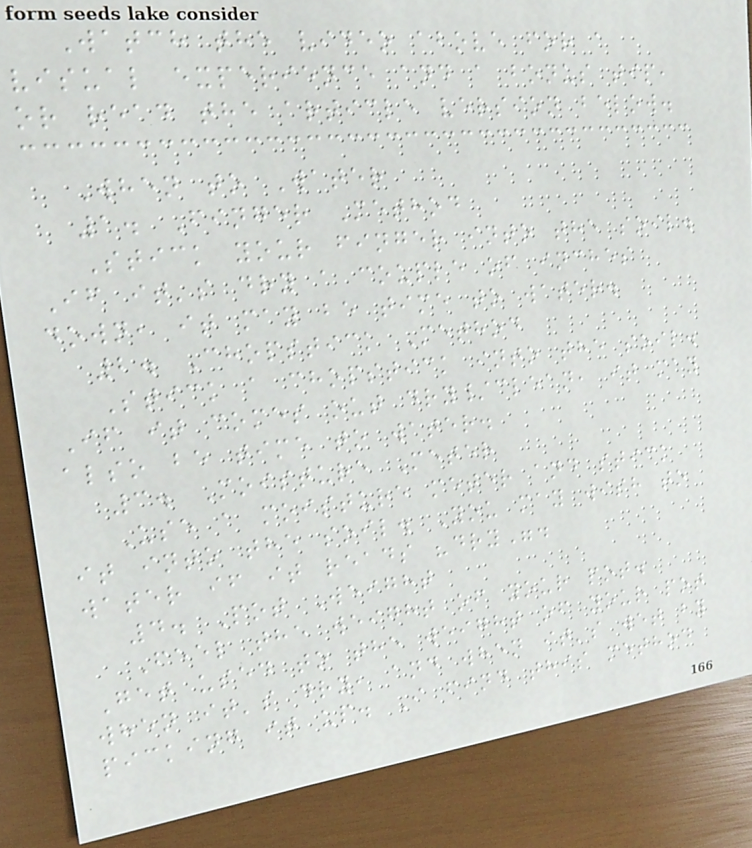Watch the video above for a
visual experience and a bonus tip,
or read the article version below.
When to Water
1. Finger Method
Stick your finger into the soil.
If it's dry a couple of inches
down, it may be time to water.
2. Chopstick Method
Stick a chopstick into the soil.
If it comes out dry/clean, it may
also be time to water.
3. Moisture Meter
Use a moisture meter and stick
it into the soil. You may wish to
water if it reads "dry".
4. Pot Weight
Feel the weight of your pot.
Get used to the weight of your pot
when it's dry, and when it's wet by
picking it up. I find this method
